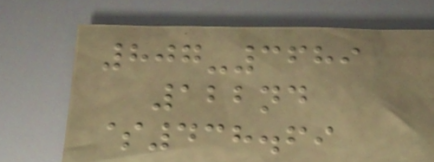807-3689
122nd
$438.69
